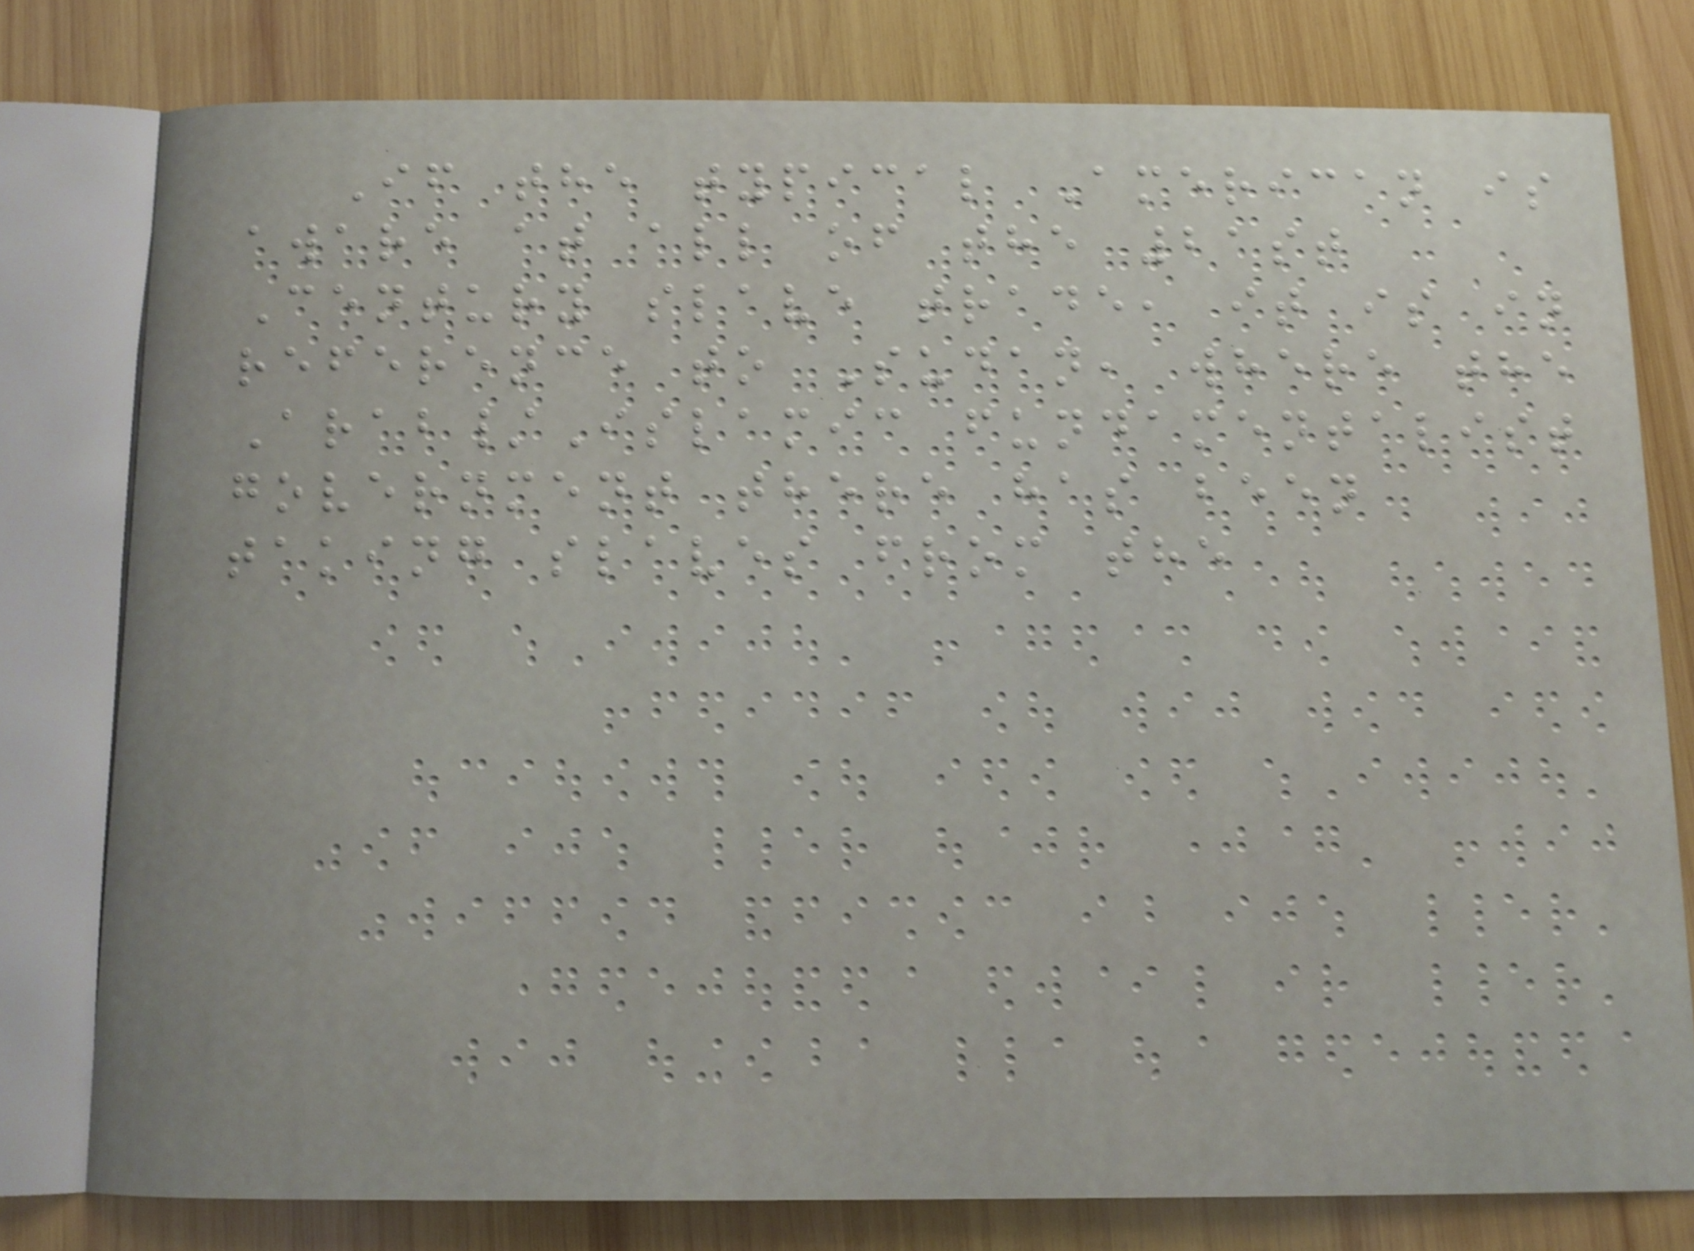If the typical American is
aware at all of the 21st
Century slave trade, it is in
reference to Sudan, where the
Arab/Islamic fundamentalist
government there has been
taking slaves from the
